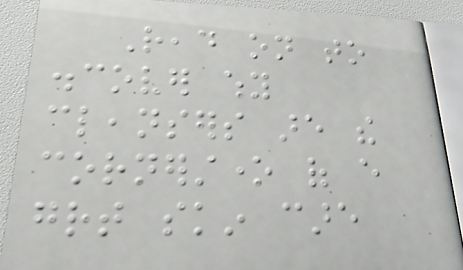Read on to
discover why
cleansers are the
cornerstone of every
great skin care
